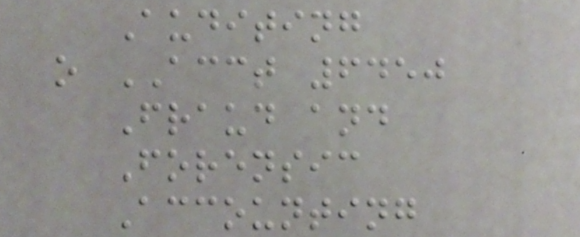Auditing
o ACCT 6450
Fraud and
Forensic
Accounting
